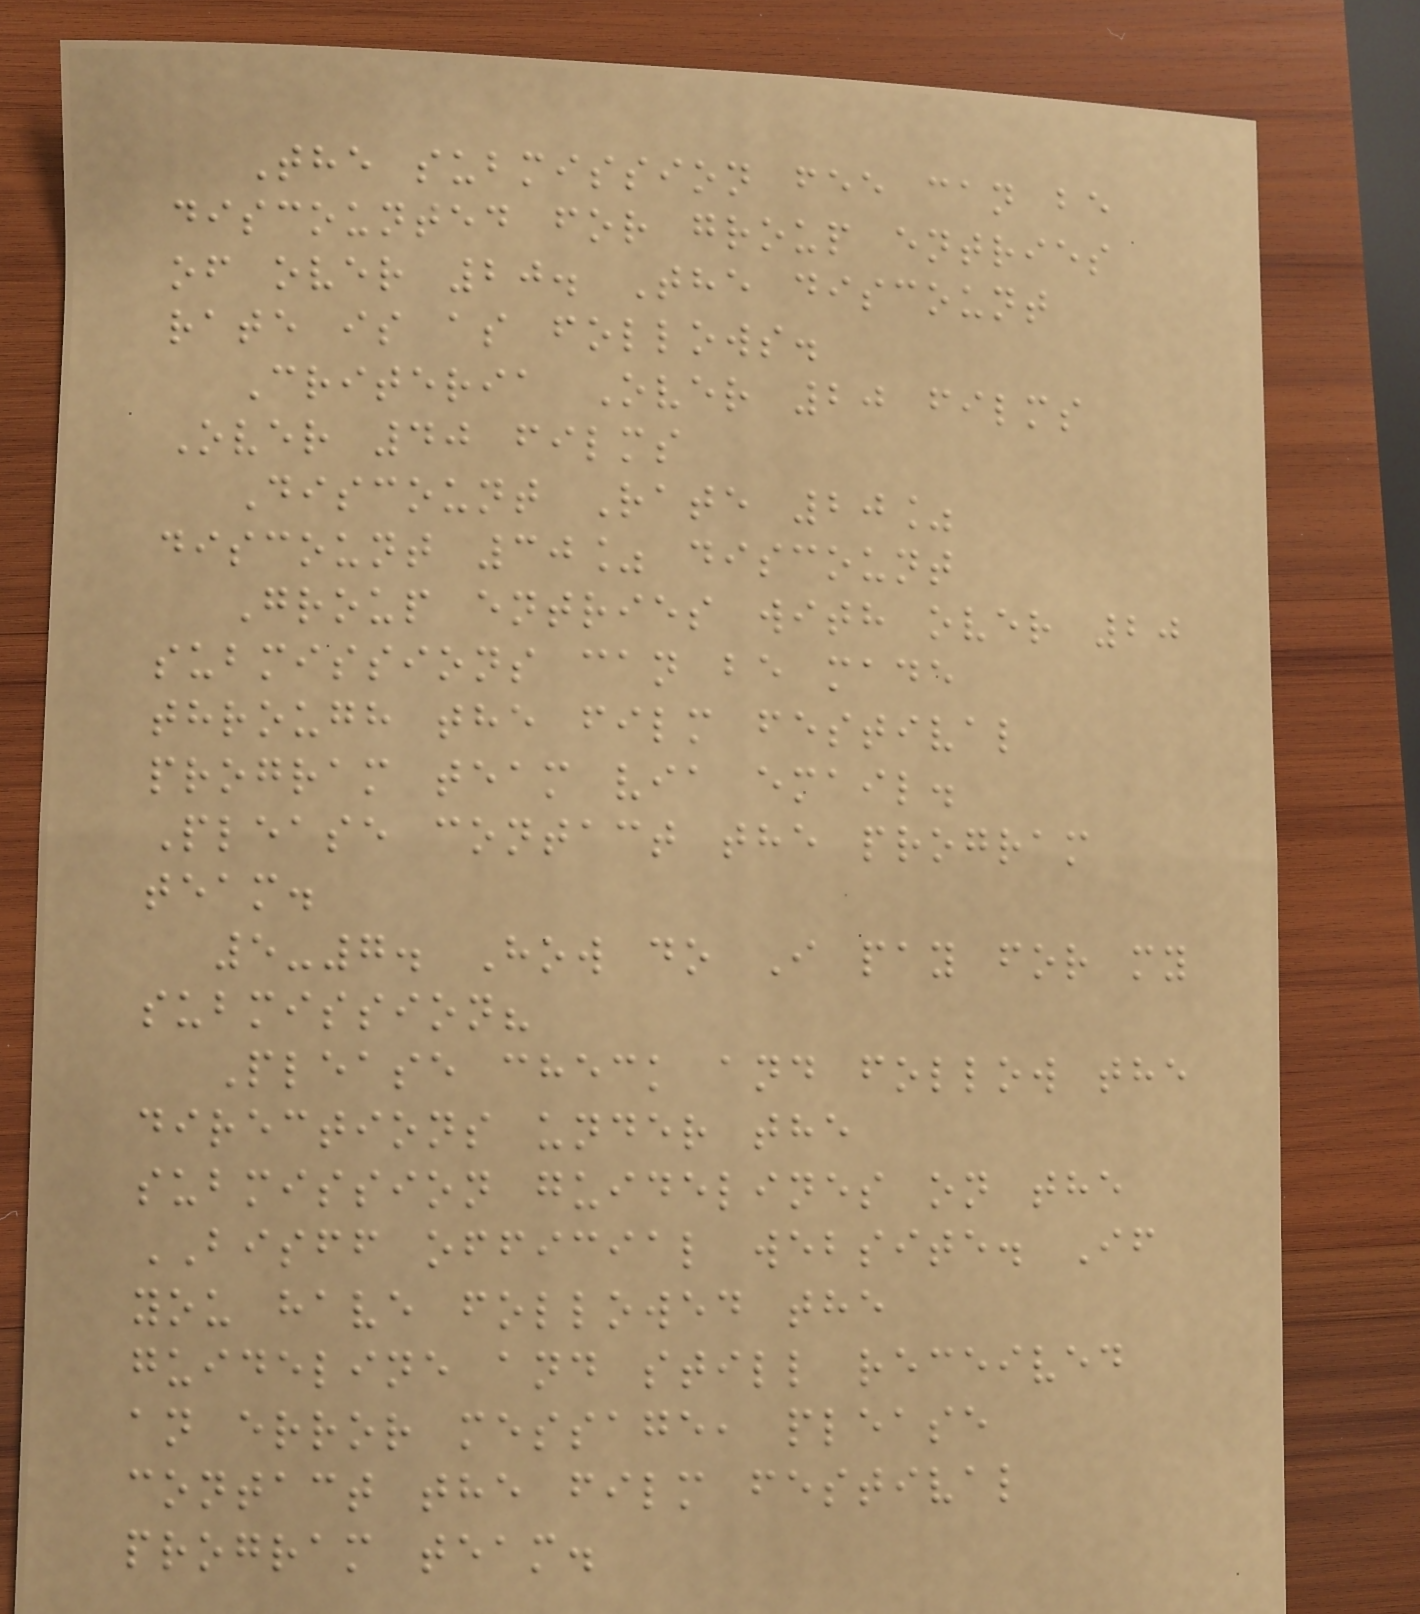The submission fee can be
discounted for group entries
of over 20. The discount
rate is as follows.
Criteria Over 20 films
Over 40 films
Discount Rate 20%
discount 30% discount
Group entries with over 20
submissions can be made
through the film festival
program team via email.
Please contact the program
team.
5-7. How do I pay for my
submission?
Please check and follow the
directions under the
submission guidelines on the
BISFF official website. If
you have followed the
guideline and still received
an error message, please
contact the film festival
program team.
